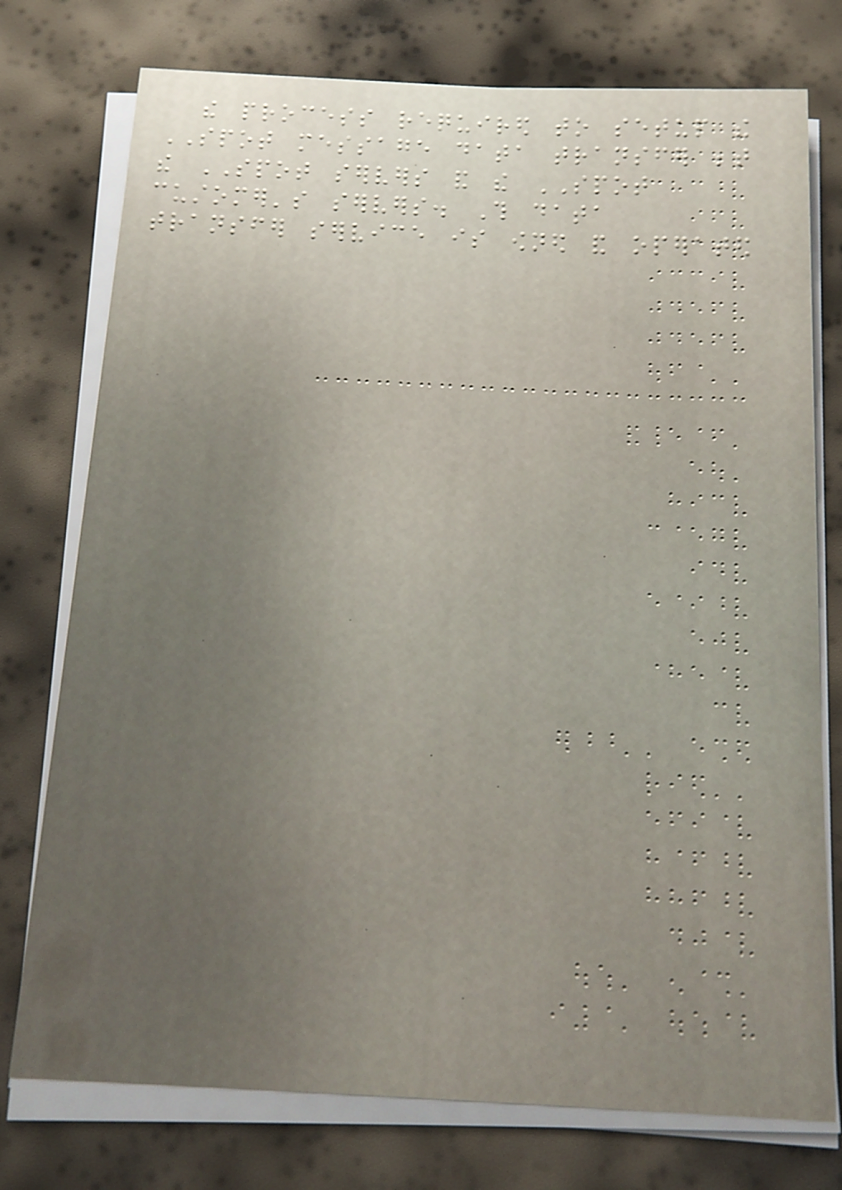the process required to setup the
SPOT message data transfer between
the SPOT servers and the SPOT
customer's servers. This data
transfer service is owned and operated
